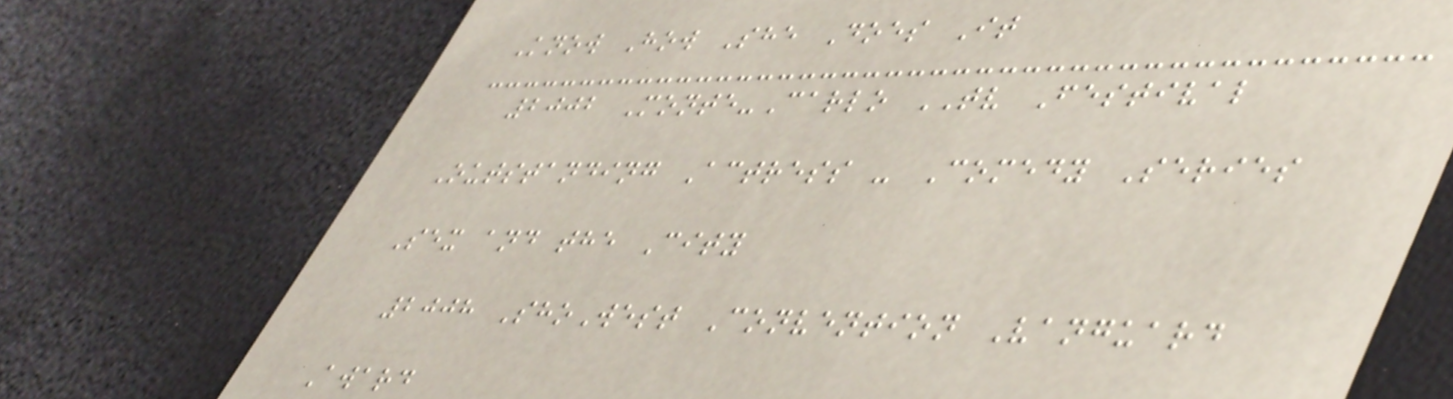Know How She Does It
2002 Monte-Carlo TV Festival
Outstanding Actress - Comedy Series
Sex and the City
2008 ShoWest Convention Vanguard
Award
